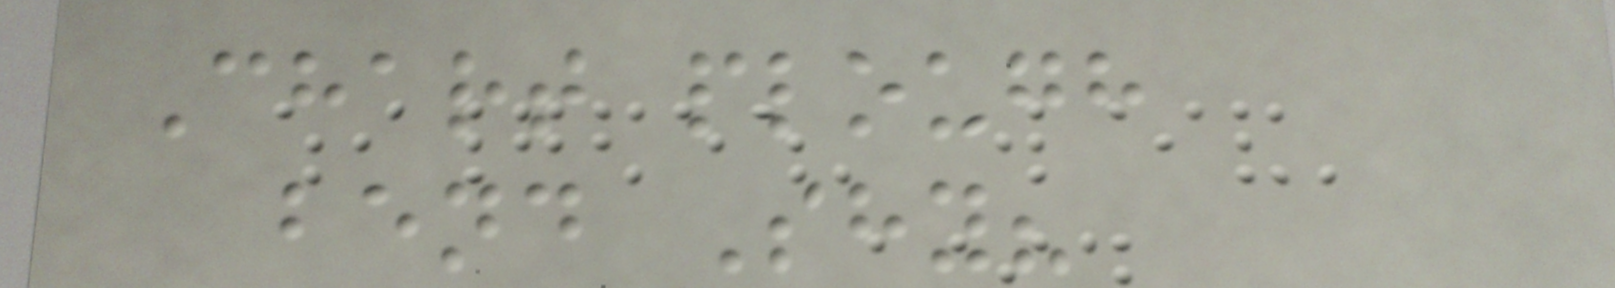Chart plough
bend Shy?
